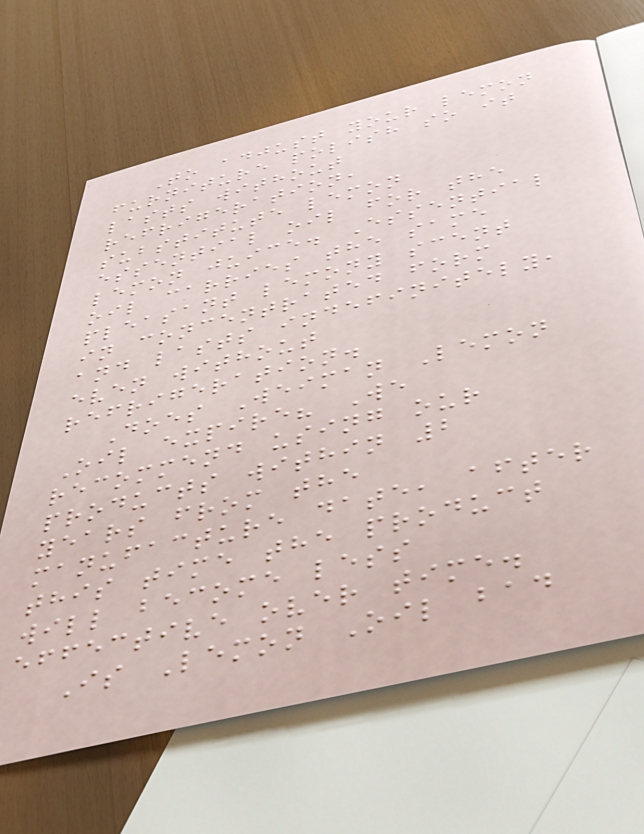To adjust your lemon
furniture polish so it
lasts without
refrigeration,
substitute lemon
essential oil for the
lemon juice. Essential
oil carries the same
pleasant lemony scent
in concentrated form
and lasts indefinitely,
even without
refrigeration.
Does Weiman Lemon
Oil expire? We
recommend using our
products within 2
years from the
manufacture date, after
this time the product
will become less
effective over time.
Is Lemon Oil bad
